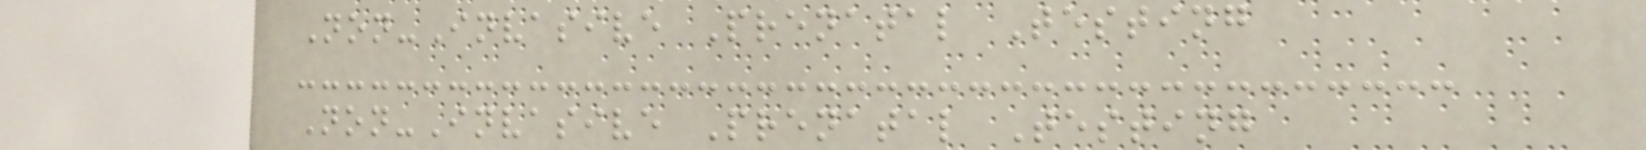Non-Invasive Prenatal Testing
Non-Invasive Prenatal Testing
